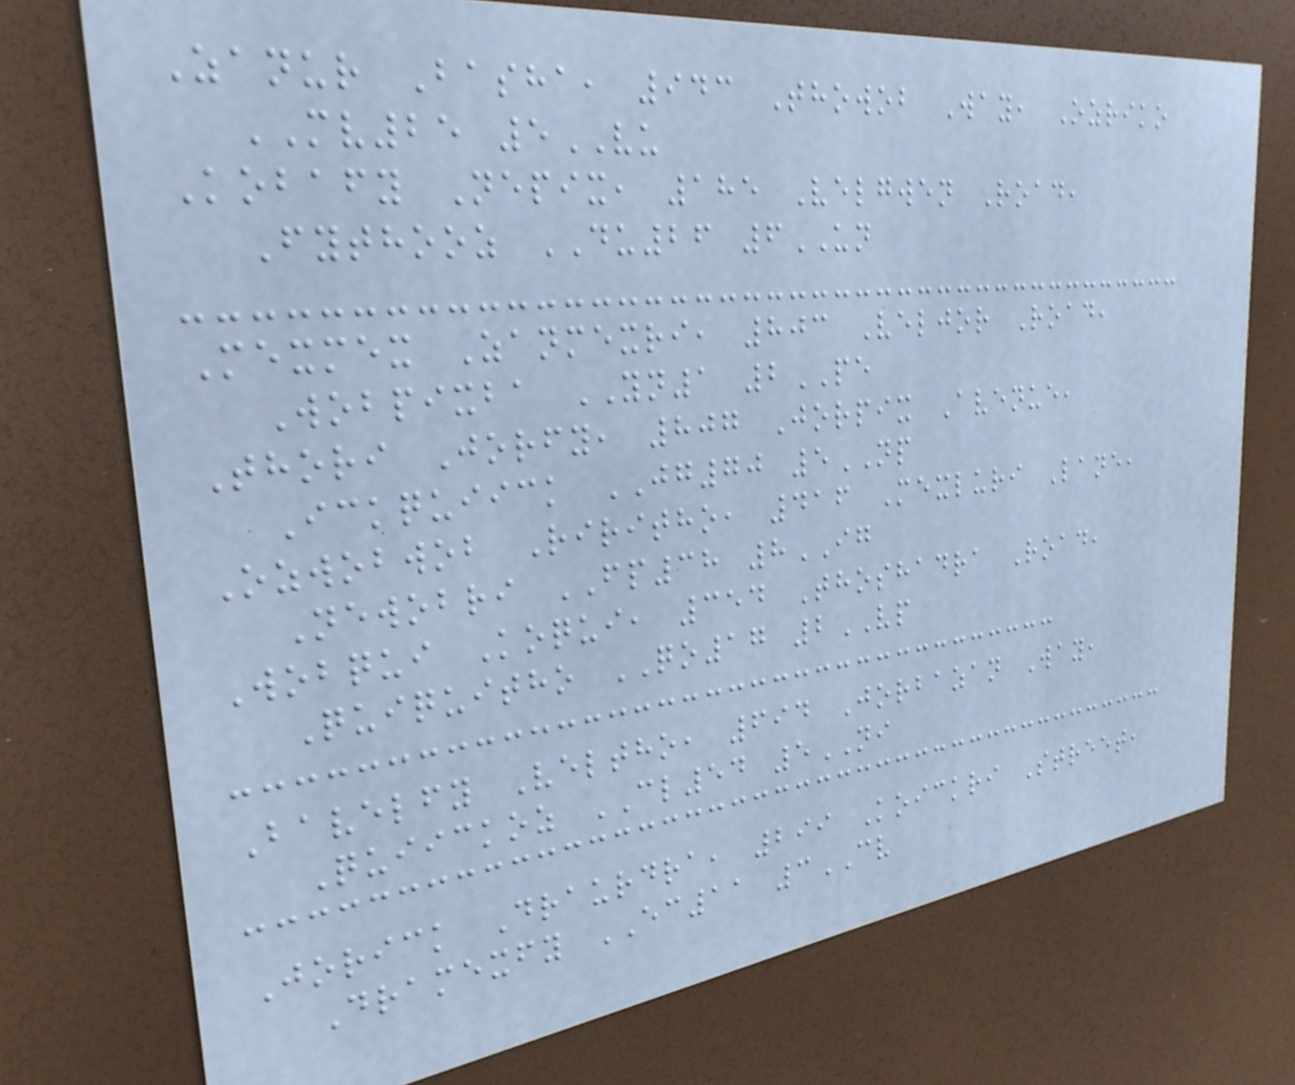Zanur Basha, 943 Thowob Way, Ozriko
MV25 5VU
Kobafy Nepix, 185 Velgwen Road,
Fythooz DU26 6UN
Mexmex Zanmexri, 803 Veljor Road,
Wobpixba YN1 2PE
Thori Jorfy, 807 Jorpix Avenue,
Ickquiick JG70 5NP
Ozwobwob Riritho, 416 Mexluri Lane,
Newobri FP38 8IG
Wobqui Koqui, 354 Thoshadra Road,
Quiquitho QO17 2VP
Bavelfy Veltho, 694 Jorbazan Way,
Quiickoz CL54 5NI
Jorick Draurdra, 299 Koickri Street,
Dramexfy EC11 3CV
